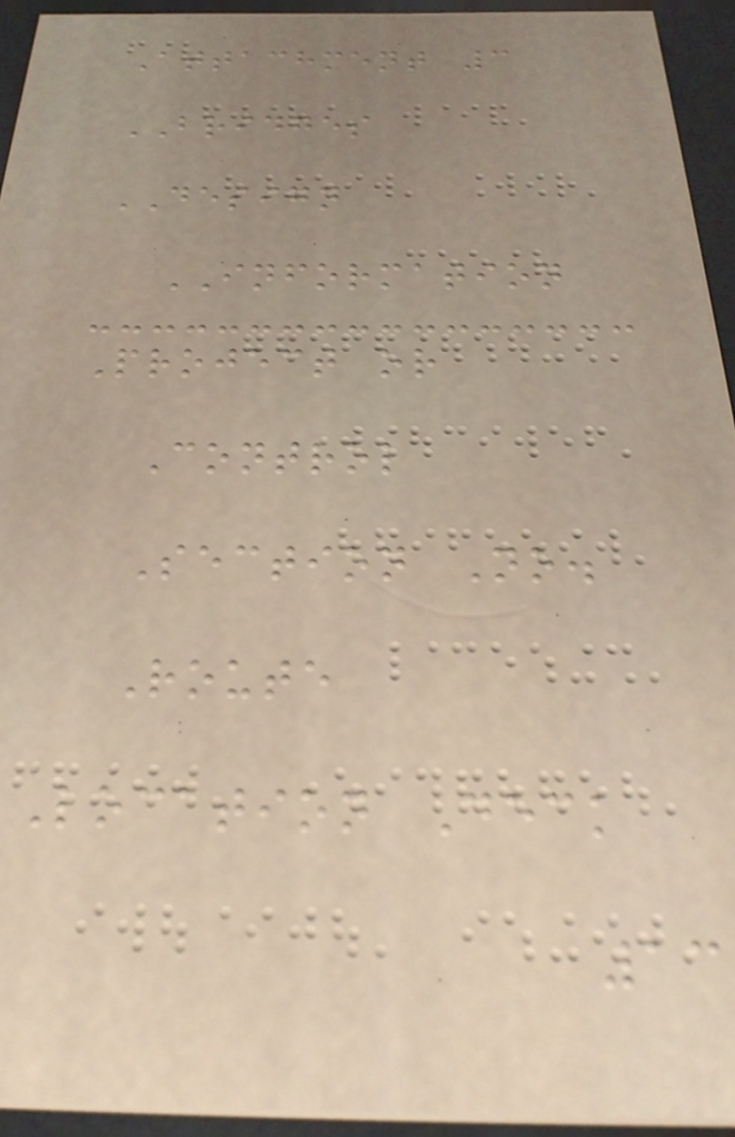Attachment 3
BRIDGES
DESIGN
INFORMATION
Project or
Control
Section No.
Route
Location Deck
13
